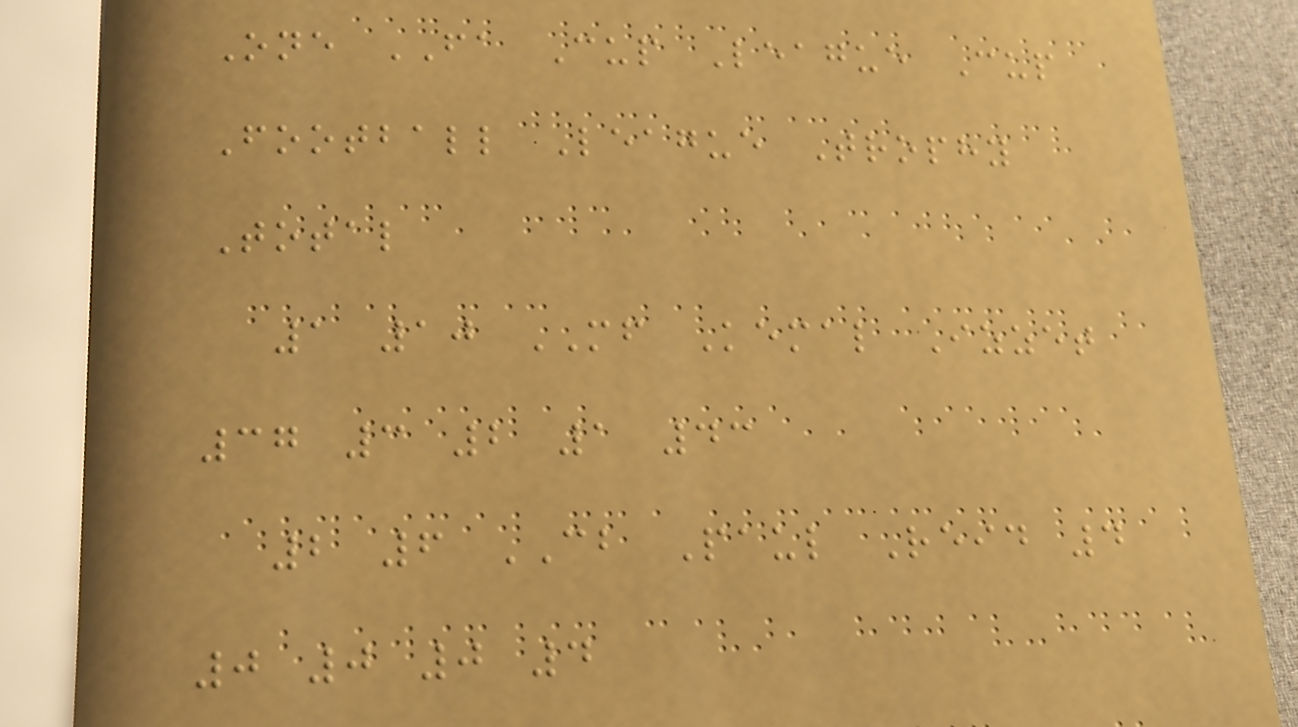One FA Cup League Cup
Football League Trophy
Total
1 10 MF Kemal Izzet
37 3 2 1 43
2 6 CB Paul Reid 4
0 0 0 4
